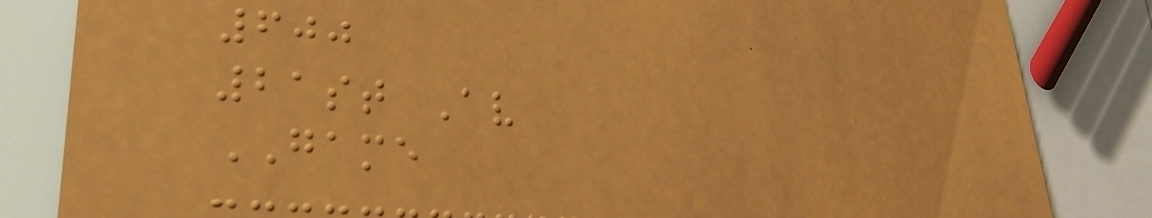600
21st Av
GAME
